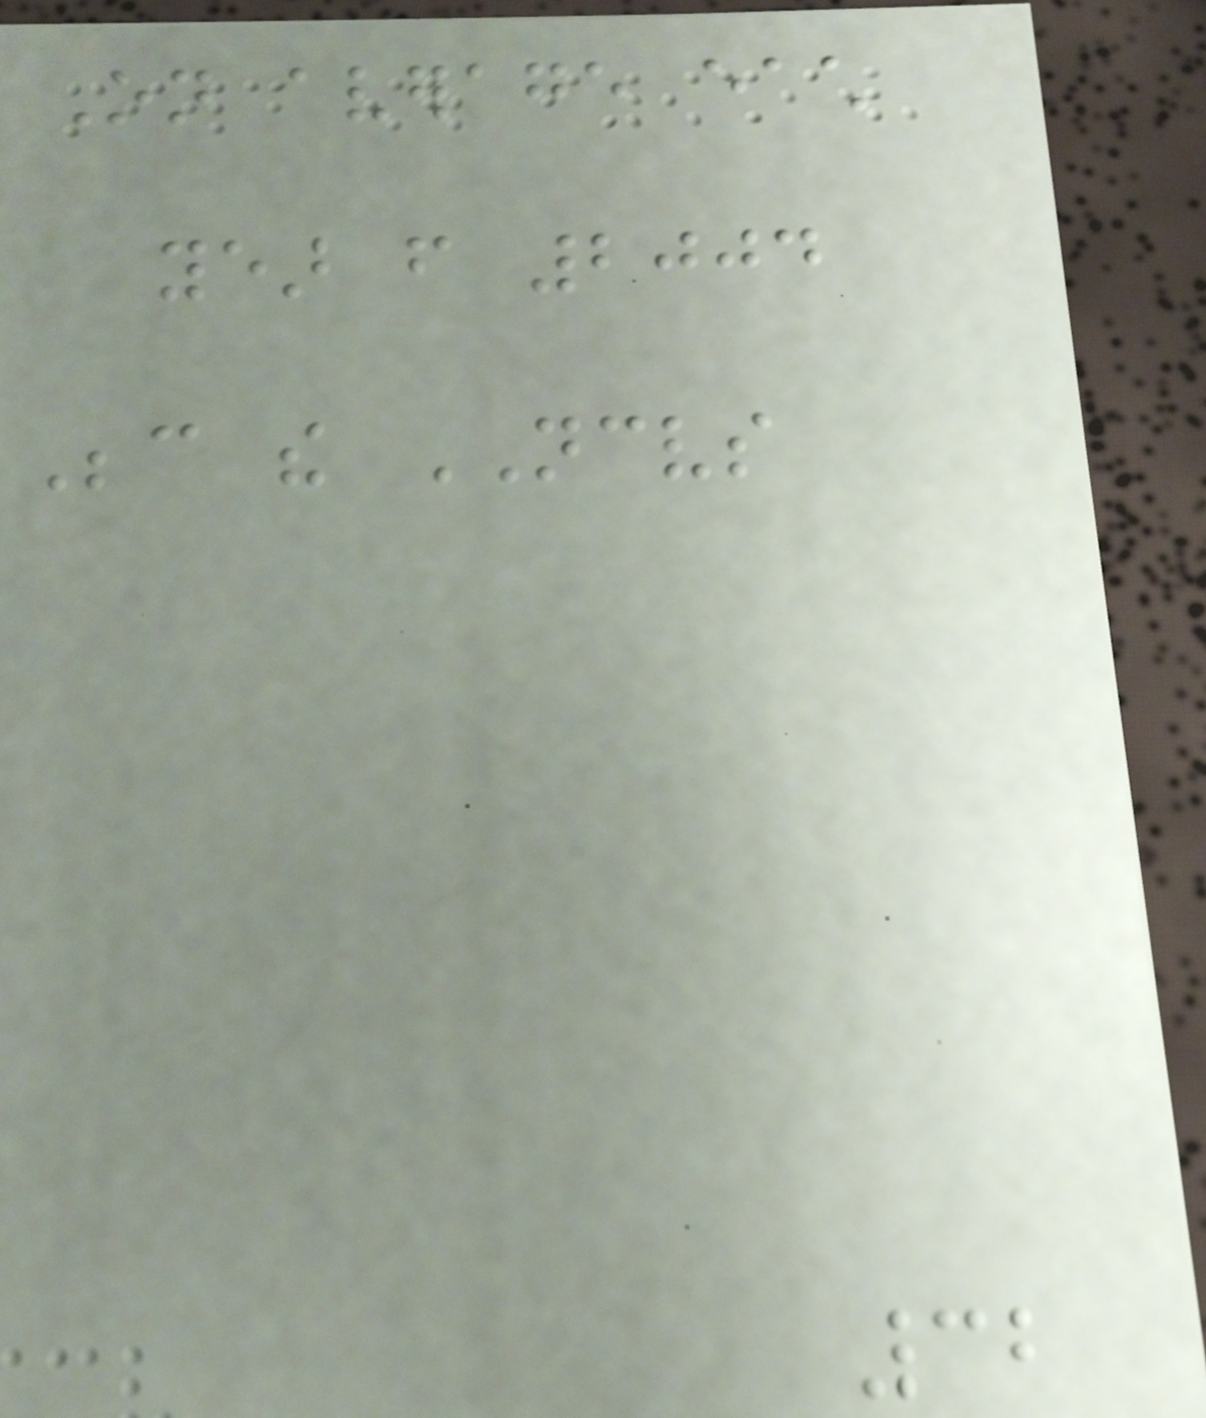On average each
year from 2004
Because the NCVS
32
